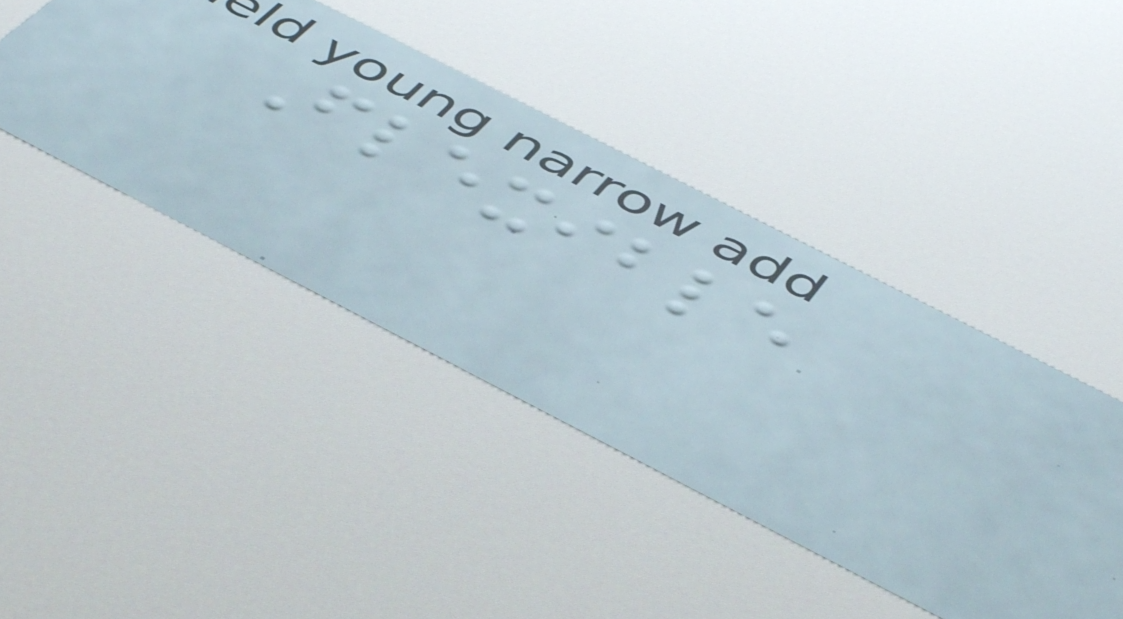Flexible
